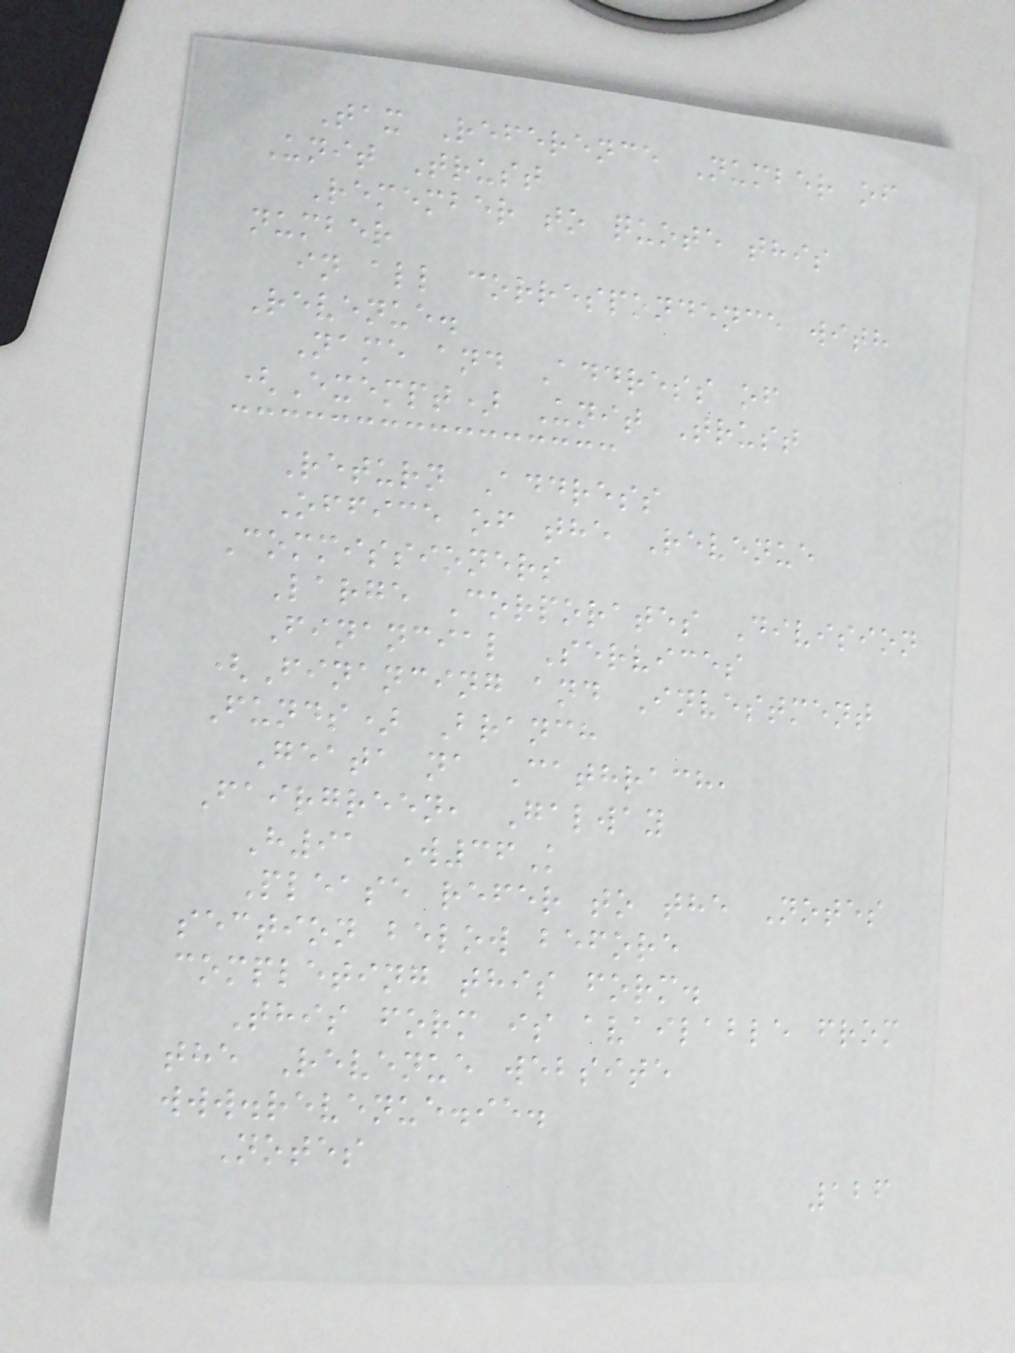Tax Reference Number of
Unit Trust
Remember to quote this
number
in all correspondence with
Revenue.
Name and Address of
(Exempt) Unit Trust
Return Address
Office of the Revenue
Commissioners
Large Corporates Division
Financial Services
(Financing and Investment
Funds) Branch
Geata na Cathrach,
Fairgreen, Galway
H91 W36K
Please refer to the Notes
section below before
completing this form.
This form is available from
the Revenue website
www.revenue.ie.
Notes
126
